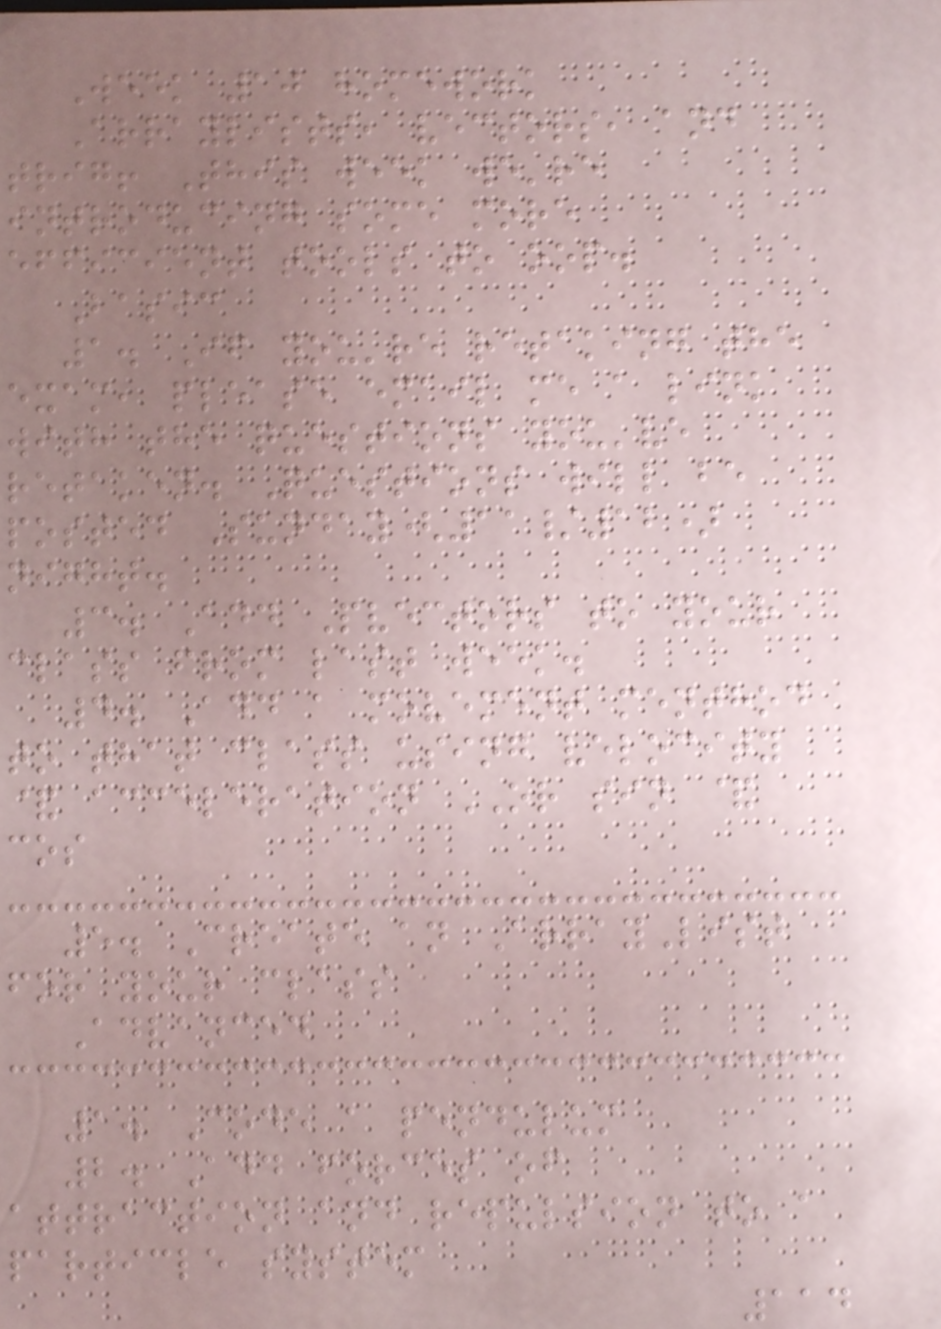Week 10 homework
Arraylists, vectors, and
trig! This week we're
introducing some more
efficient tools to oop.
Basic
1. If you're retaking the
exam, please email me a link
with the questions you've
retaken. Questions will be
posted Sunday(11/12)
night.
3. Add Pvectors to your
class from last week.
4. Add a movement menthod
to that class using velocity
& acceleration OR sin &
cos
5. Create an ArrayList
for your class
Advanced
1. Code a pendulum
2. Add forces of
attraction and repulsion to a
particle system
114
